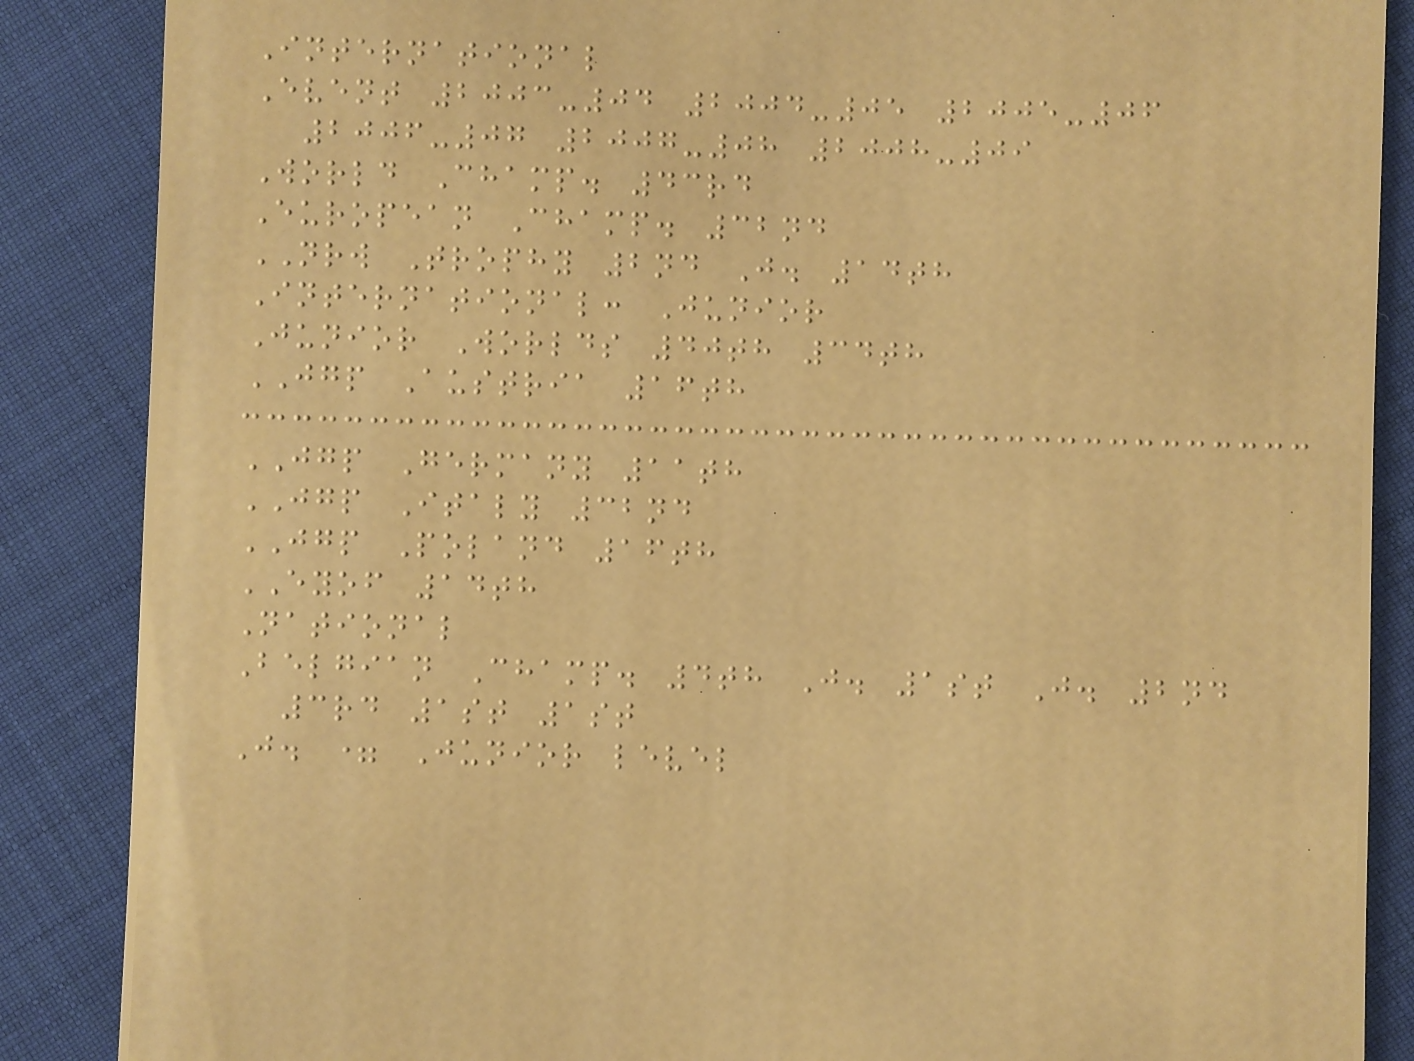International
Event 2003-04 2004-05 2005-06
2006-07 2007-08 2008-09
World Champ. 43rd
European Champ. 32nd
NRW Trophy 2nd J. 14th
International: Junior
Junior Worlds 40th 34th
JGP Austria 16th
JGP Germany 11th
JGP Italy 32nd
JGP Poland 16th
EYOF 14th
National
Belgian Champ. 4th J. 1st J. 2nd
3rd 1st 1st
J. = Junior level
